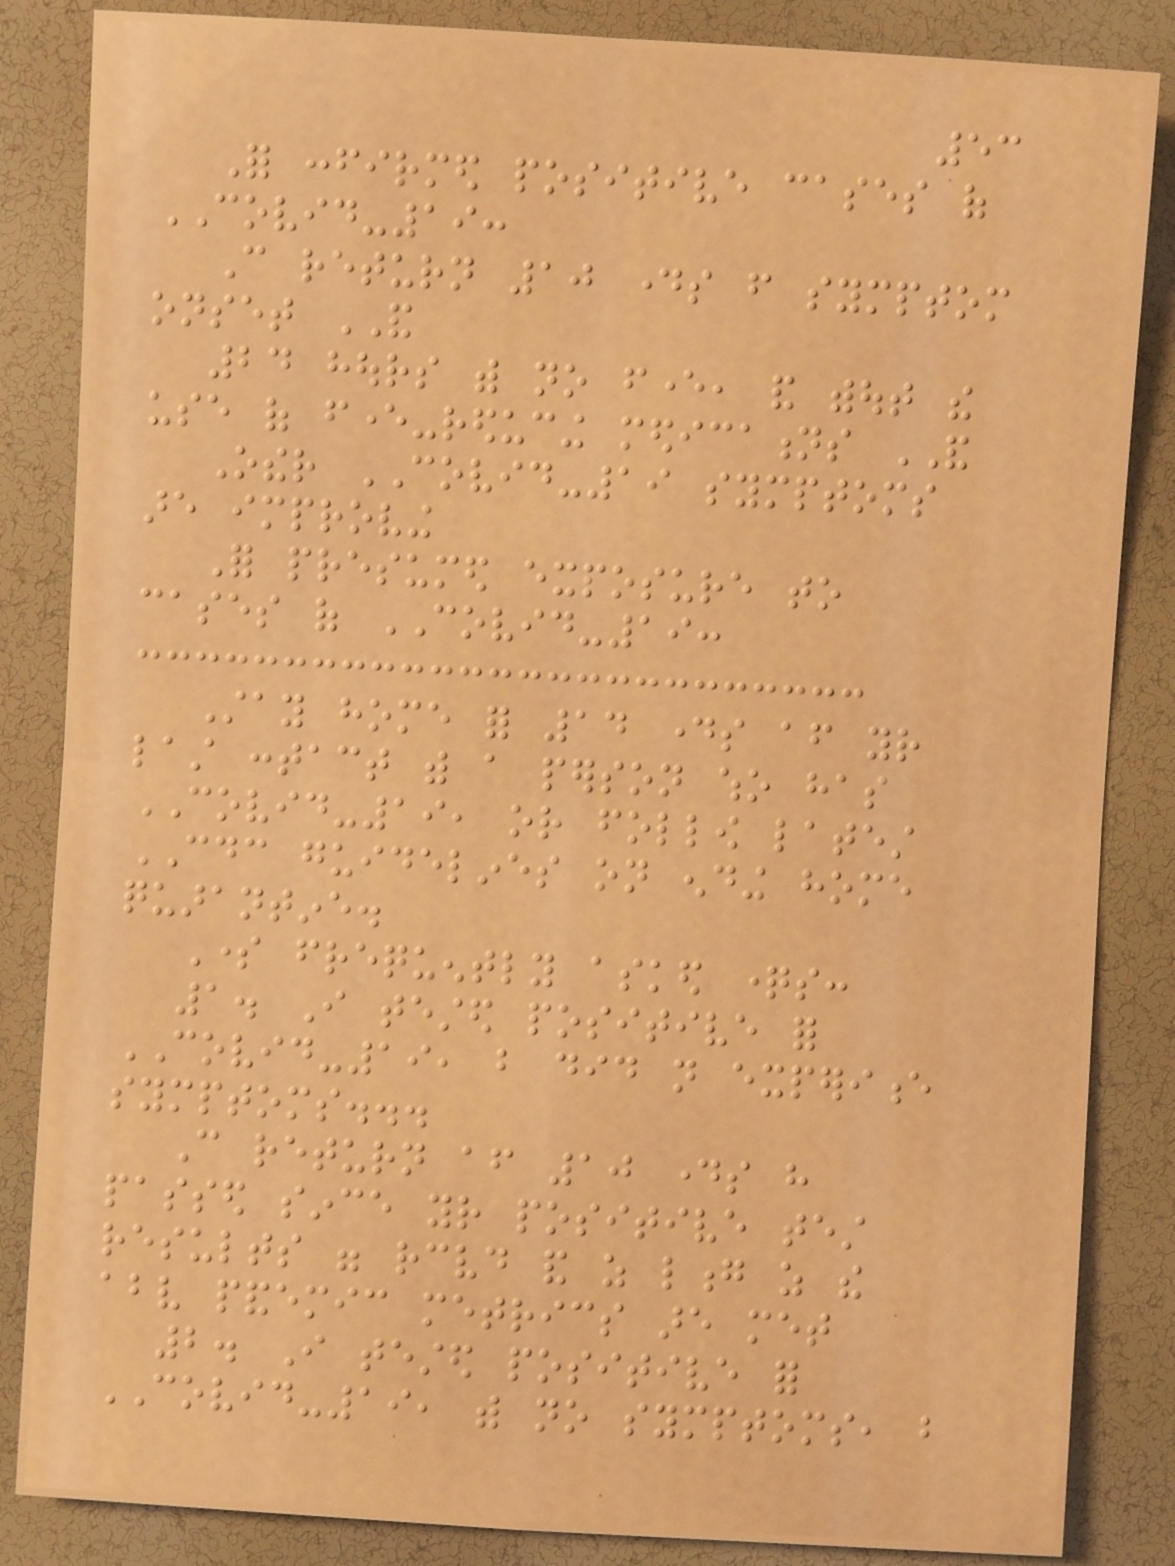53
For confirmed positive cases of
COVID-19:
Can return 10 days from symptom
onset AND
24 hours with no fever, and without the
use of fever-reducing medications AND
Other COVID-19 symptoms
are improving
For presumed exposure to
cases of COVID-19:
Stay home for 14 days after your
last contact with a person who has
COVID-19, or follow latest
CDC guidelines on ending home
quarantine.
Some frequently asked questions:
1. I tested positive for
COVID-19, but did not experience
symptoms...
Can return after 10 days have
passed since your positive test
results were received and as long as the
above pandemic metrics are met
2. I tested positive for
COVID-19, with no symptoms, but
